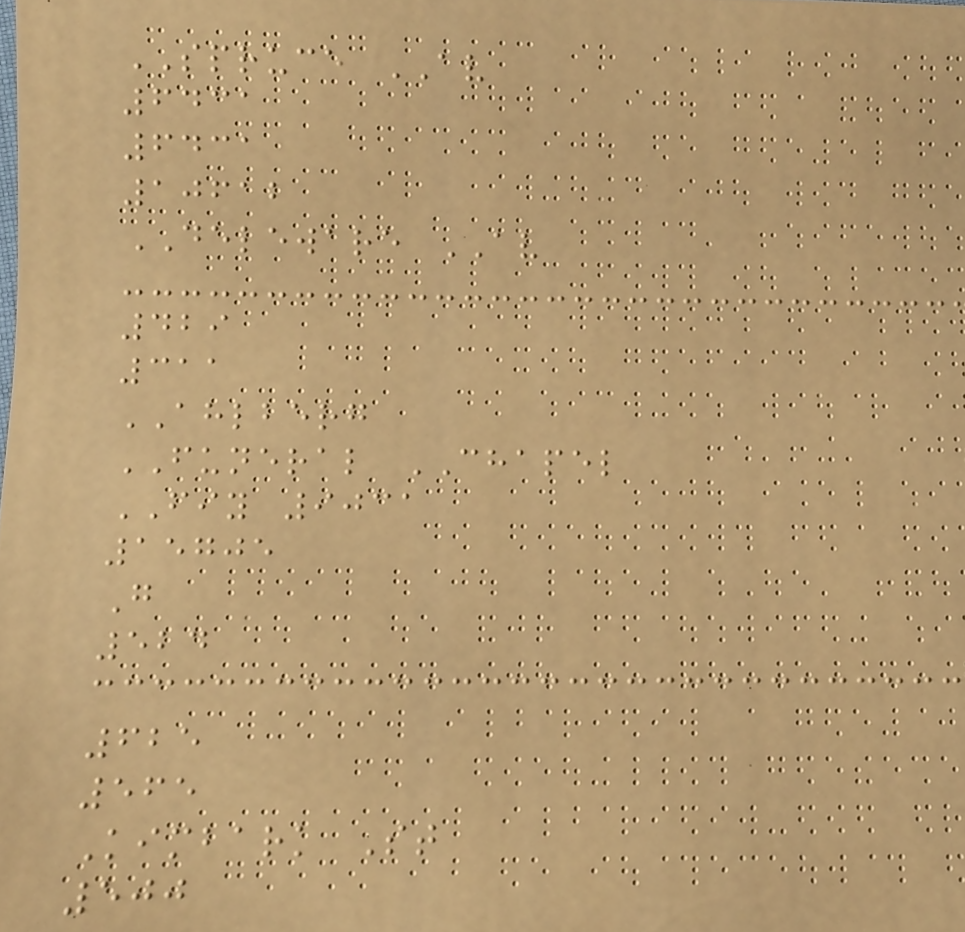SPRUCE AV
6431
6431
10612
DELEWARE AV
429
311
AHLBERG
FUNERAL CHAPEL
FIY 9031
15705
G
524
625
565
Kimbark St
500
